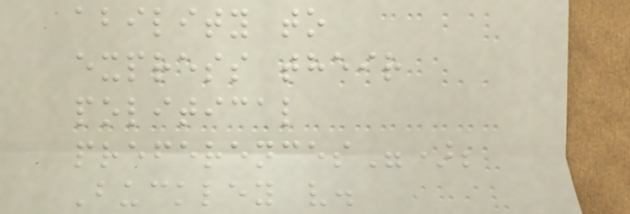ability to
express their
political
preferences");
Buckley v.
